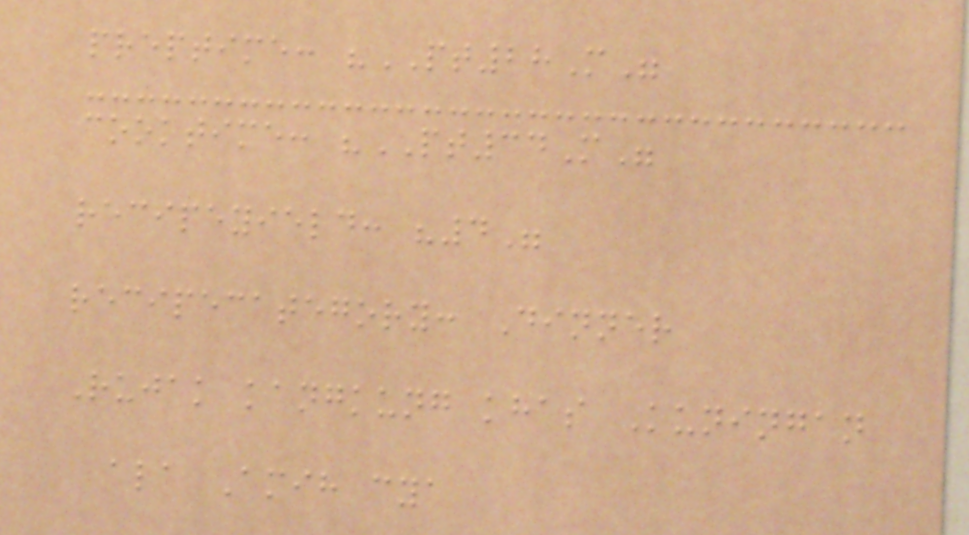preptime: "PT28M"
cooktime: "PT34M"
recipeyield: "4"
recipecategory: Dinner
Rujak kangkung khas Kuningan
ala Amih cya
